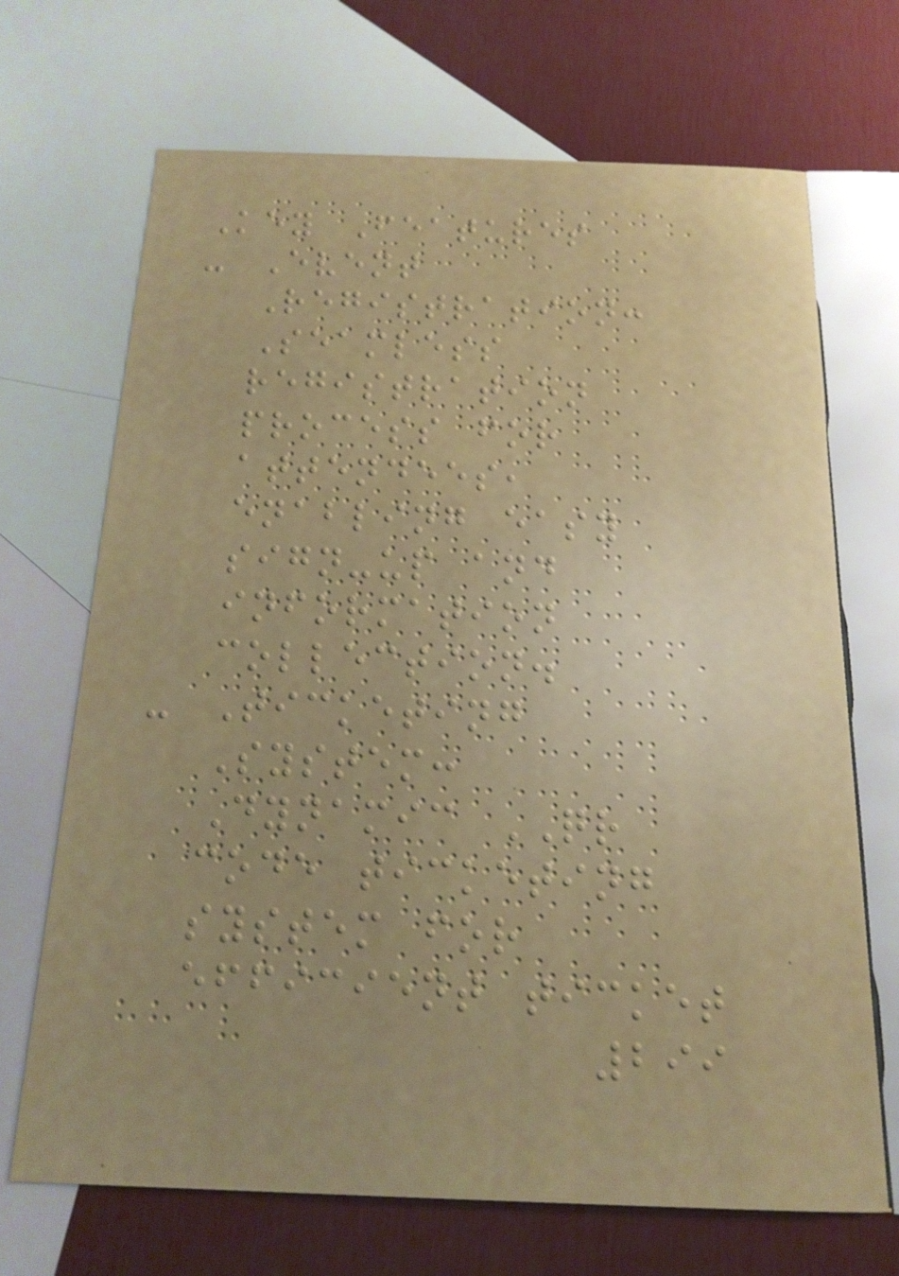Key Features
- Event
Registration:
Seamless
registration
process for
attendees,
enabling easy
sign-up and
information
collection.
- Ticketing
System:
Dynamic QR
code ticketing
system for
efficient ticket
299
